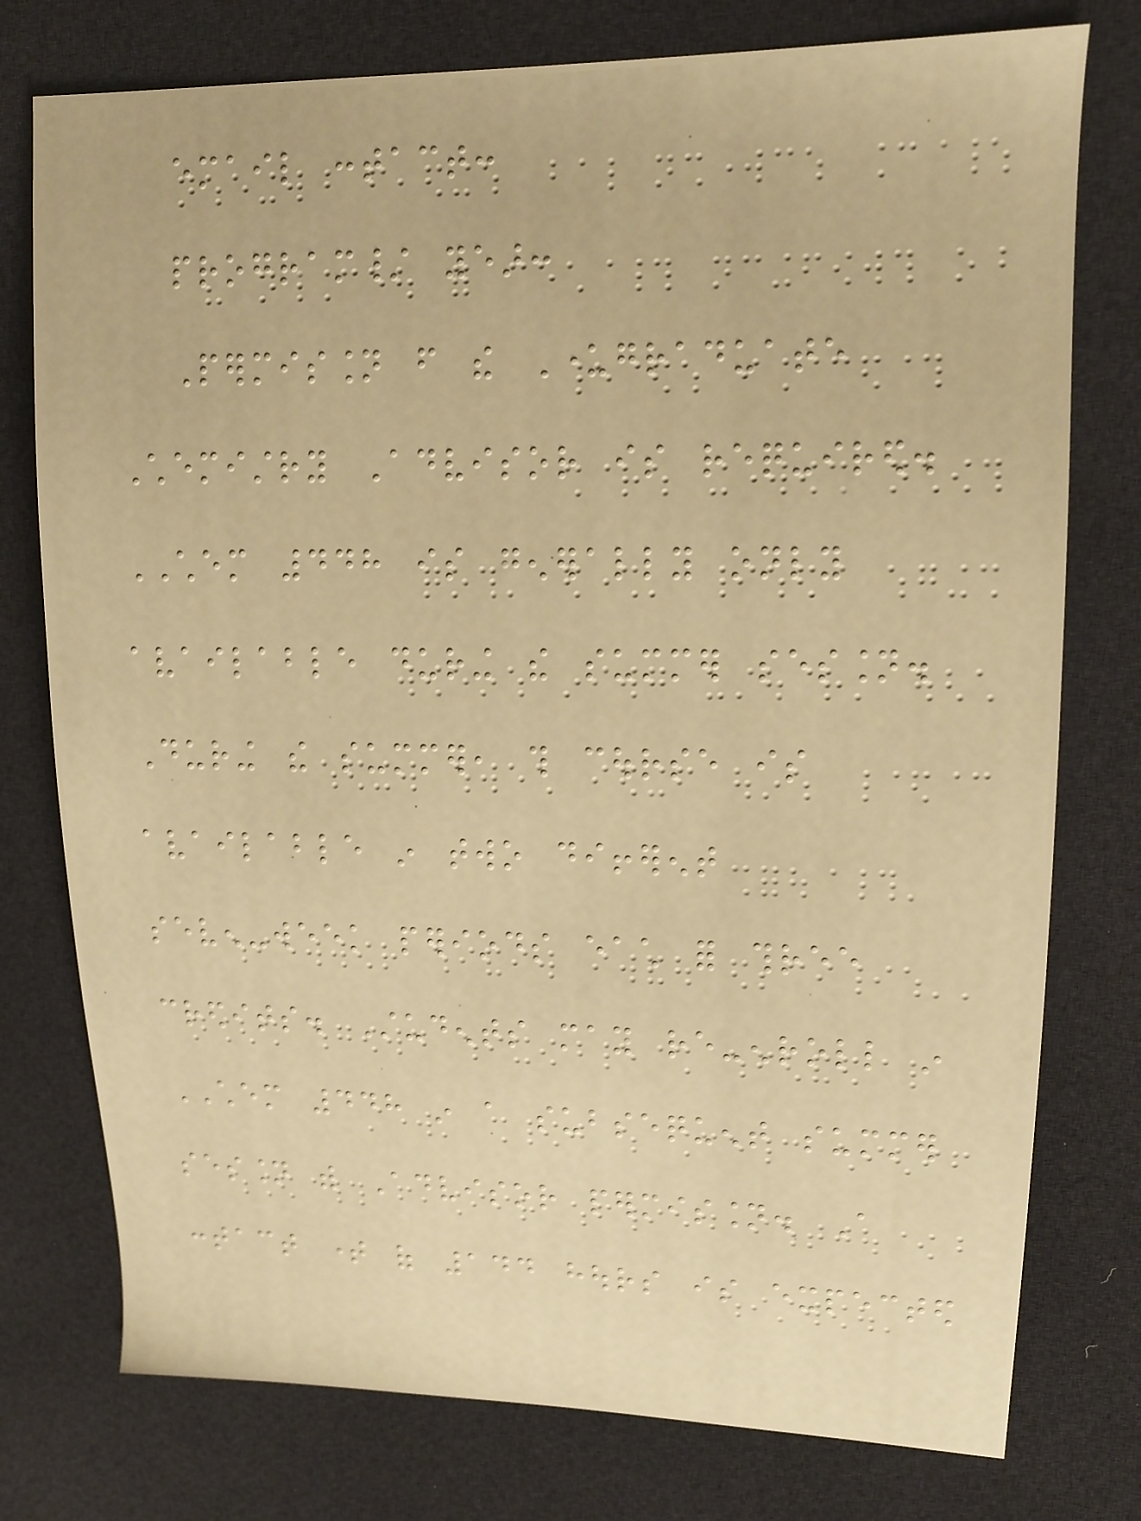email contact:
program/ year:
Permission from the Undergraduate
Chemistry Advisor is required.
CHEM 448 is generally only
available during the summer session.
During the summer, this course is
available in two different
seven-week periods each for three
credits. Students may re-enroll in
CHEM 448 in a subsequent summer
session with Advisor permission. A
contact time of 144 hours is expected
